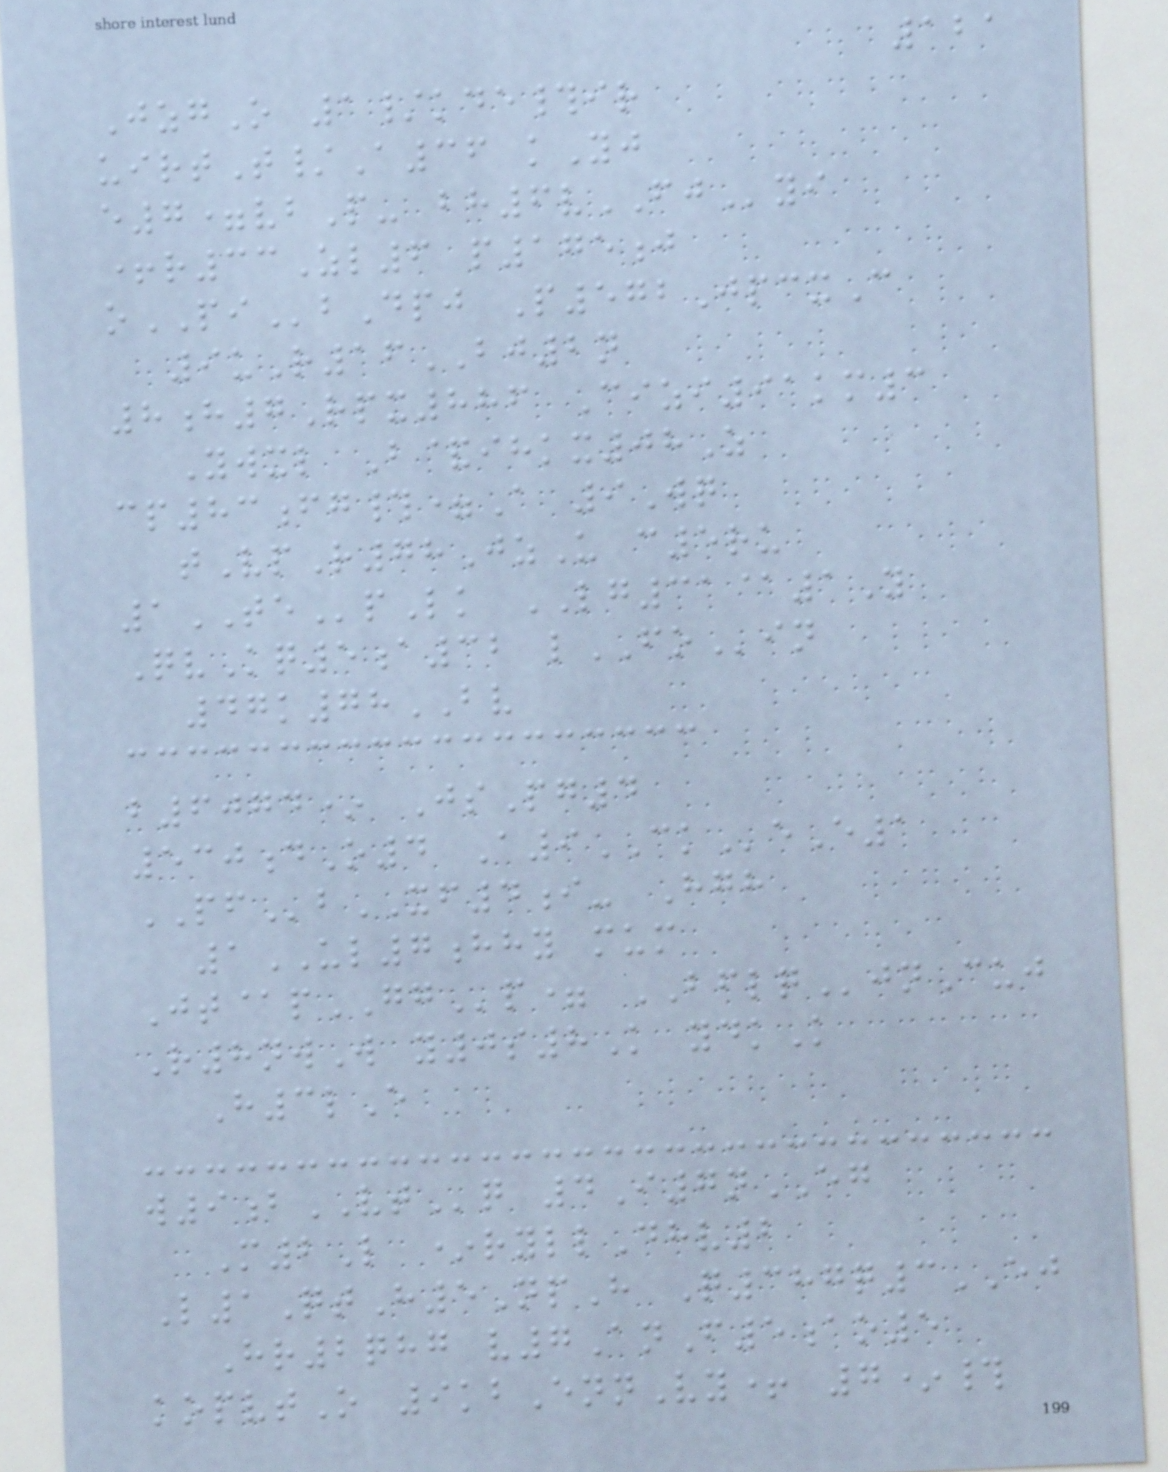121
JzgO 1/kde#ir
uirtT/A36 kYj
e7=vbP- bh6vFJyi
+r33Zl6 p175j
oPIbDpj P572JpcxC
9uR16BJ2n
8h7Rpx886 Cizi91km3
Ywxl B&ihkx08Z
cp83fg#=A 9Wq
tVpR78JzU c5ru
1TEpLk LG31@1Y
QvKq5a32 lFOin
47k78BV
b6074* JsPg4
530dO4 A9CKeE1
PFbXF4i- Hgh
1UL7hhy mum
Jt@pGGp= BFLQjnCuj
R8nwW y0s8K ydkK
H3lE
w9bVTq 4I7nEG
M2L *ryllDhv2
L1QtH5NpH Q387q3EJ
Hr2qhg v7AnF5ao5
kopvtO 9kbEnnVy+ 7*#
